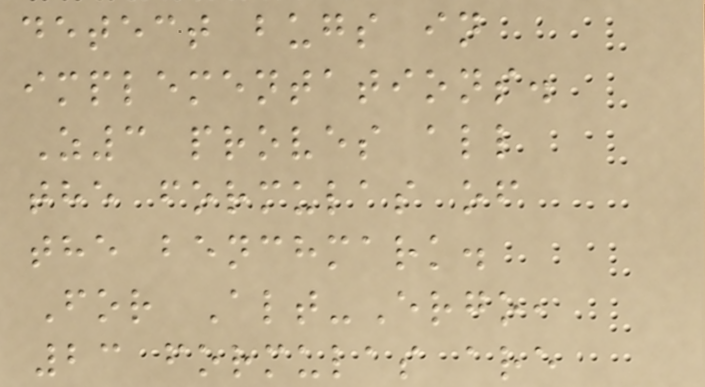detect bugs in
implementations.
Z3 proves all
the formulas of
the benchmark.
For Alt-Ergo,
23 formulas are
